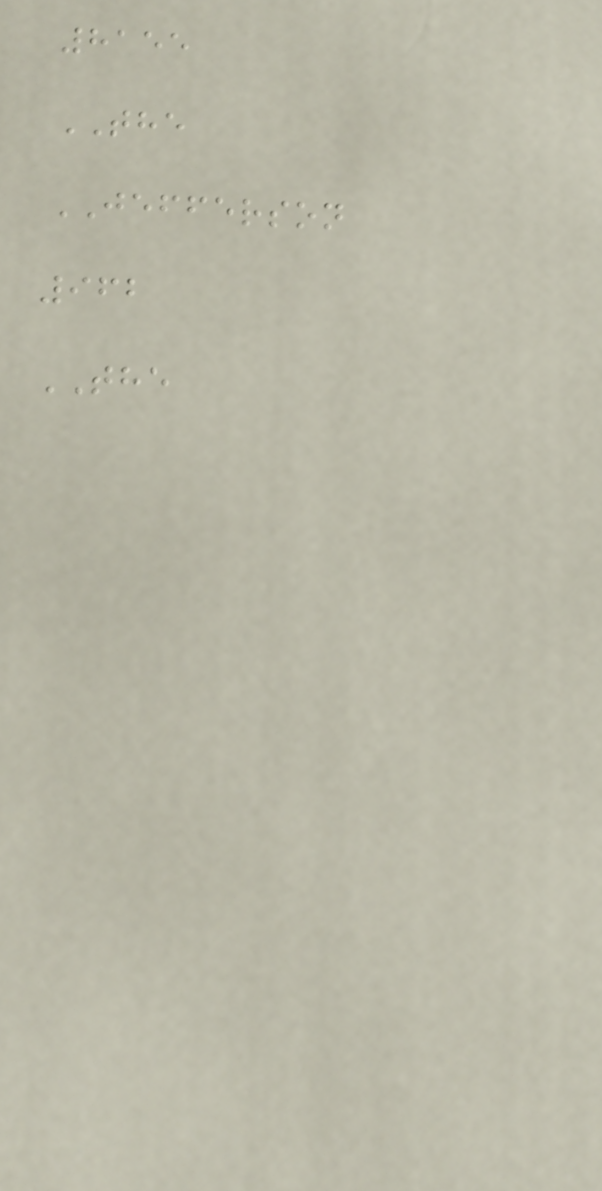8155
THE
JEFFERSON
962
THE
